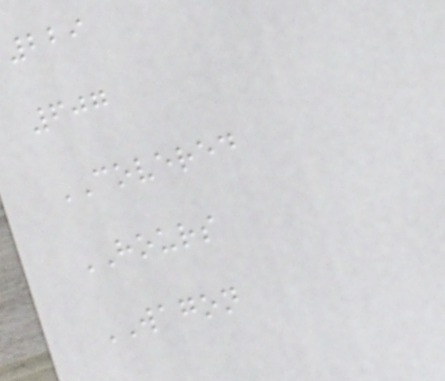229
607
COVERED
HOURS
WAGON
